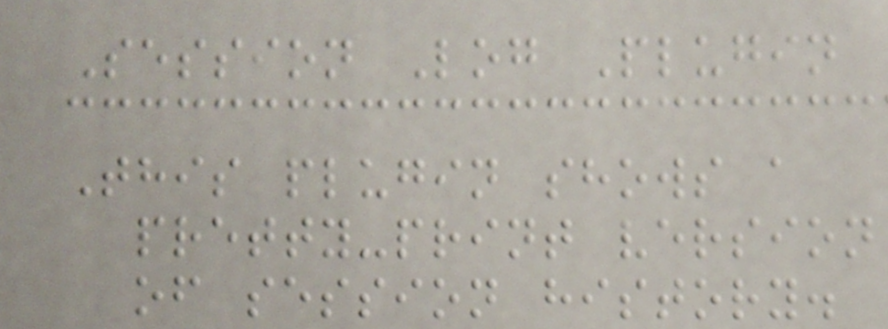Session Log Plugin
This plugin shows a
pretty-print version
of session history.
